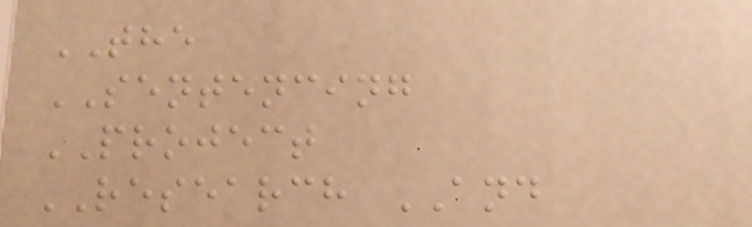THE
SENTENCING
PROJECT
RESEARCH AND
